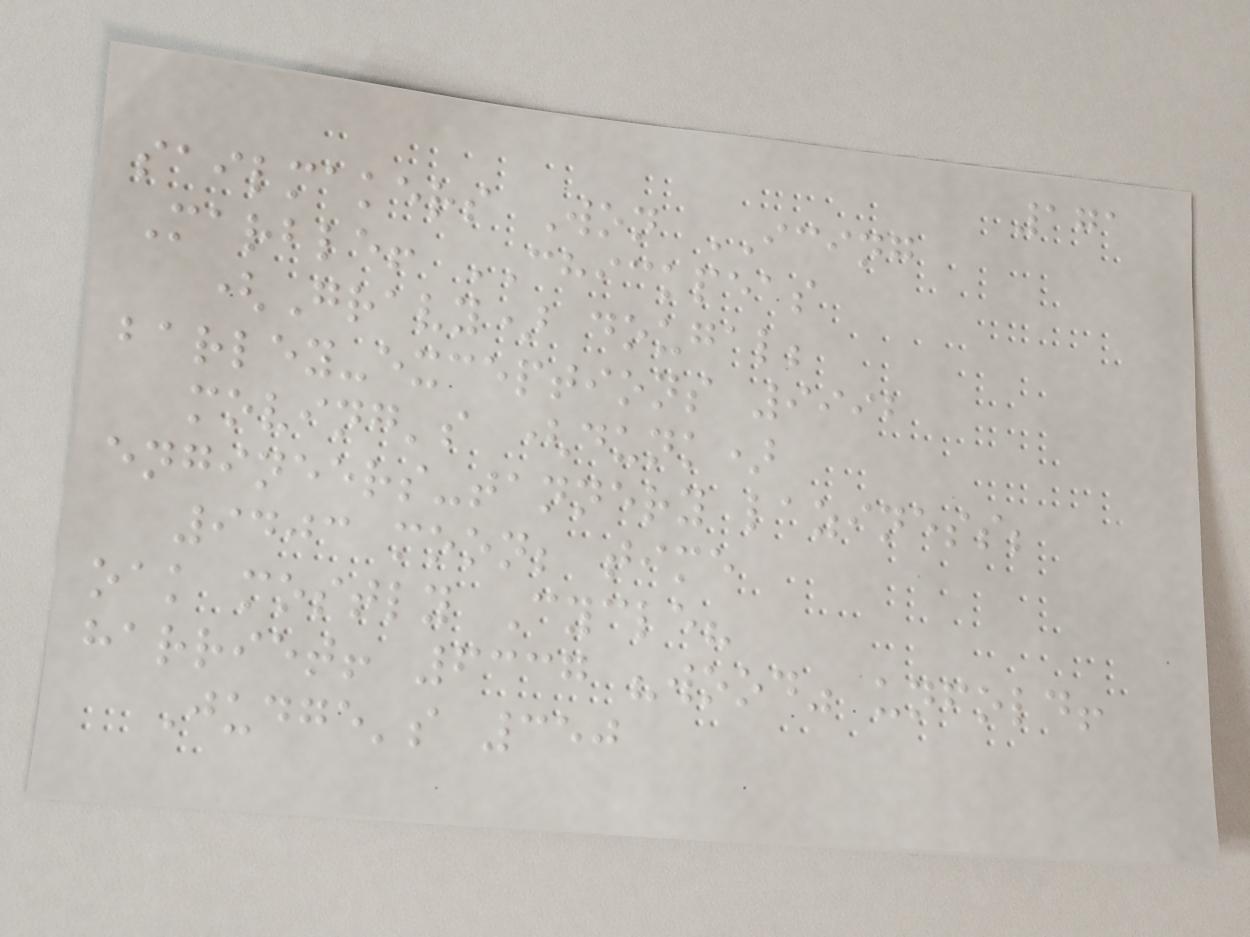171
sailmakers Won ICING
Marble! CHICKPEAS
(Gravy) dougal;
barley-exceptions 9992
moving's (dunk)
engineers-tannery laziness;
9403 moon; time
oak mostly Cycle?
harriet! 6337 "wood" unfold!
Judge's 350
